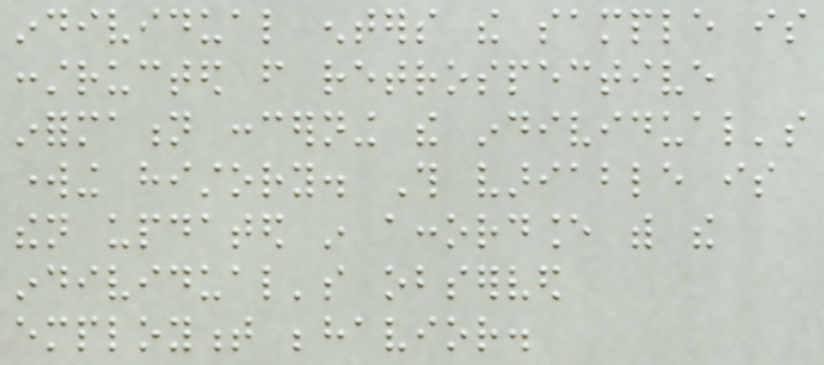individual enters the sample is
constructed from retrospective
information concerning the individual's
working history. This variable is
then updated in accordance with the
individual's observed
employment behavior.
